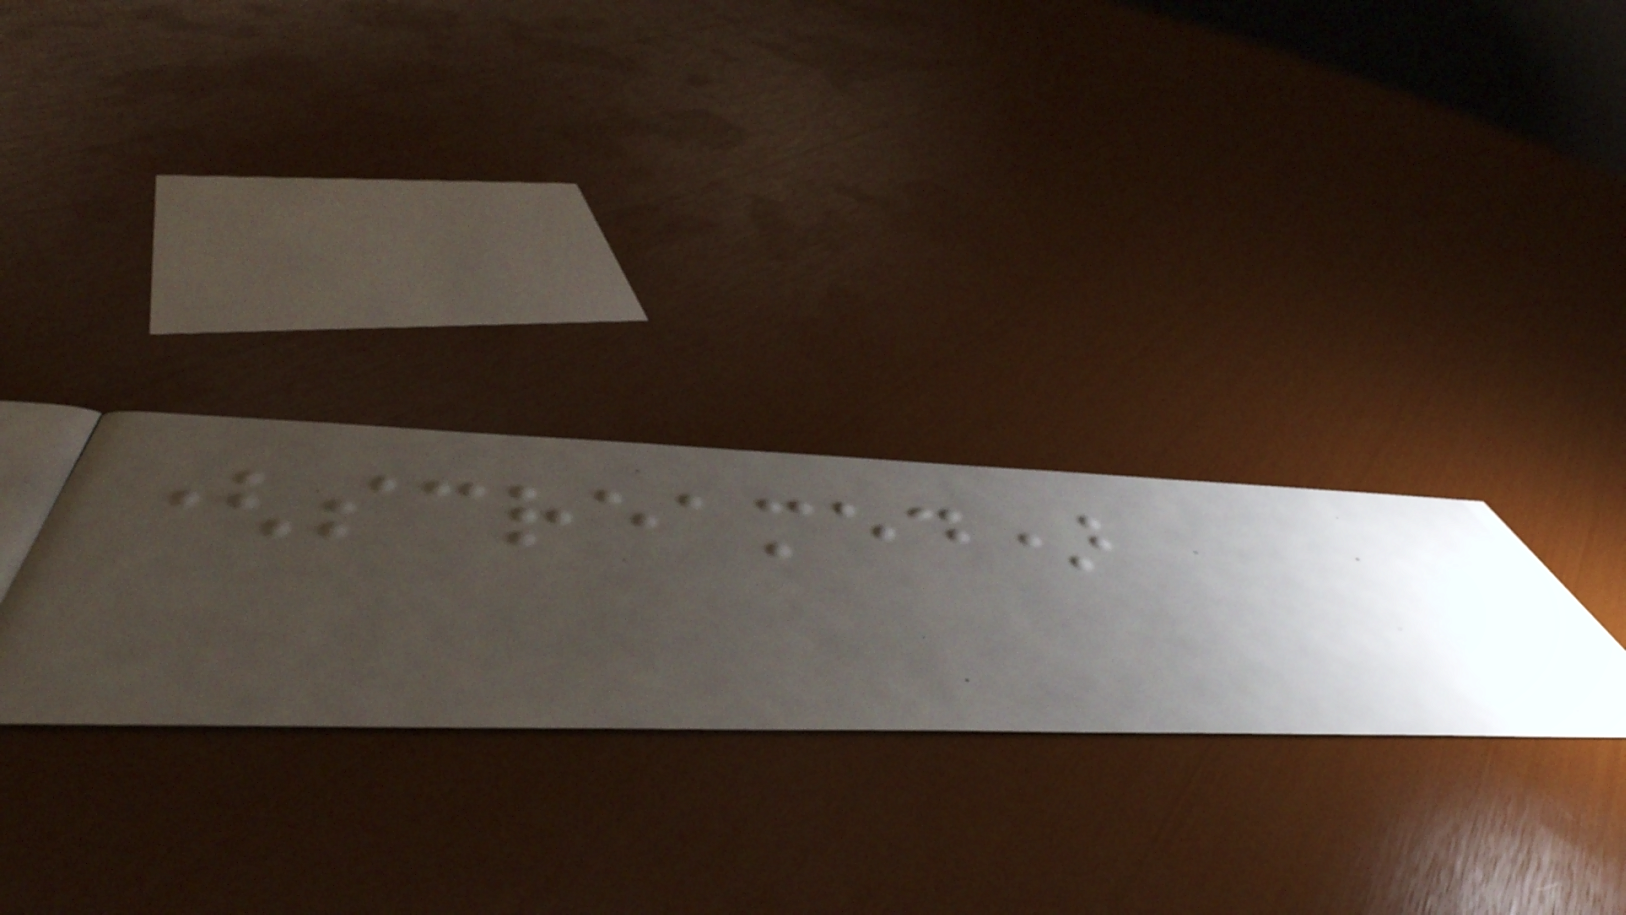(screamed)
